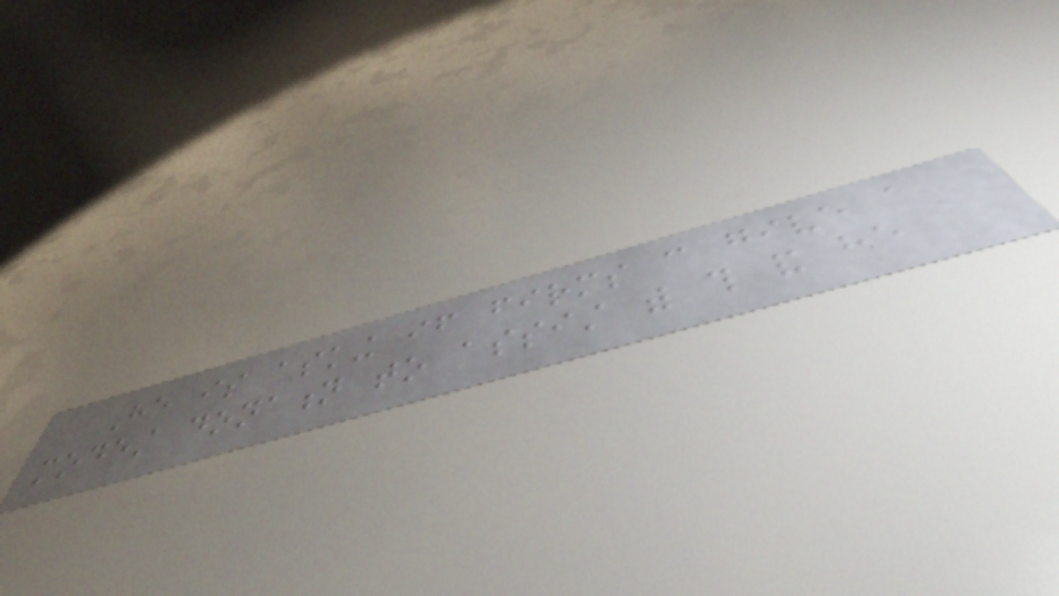He is asking if firms can give a
modest donation to assist with this and he
